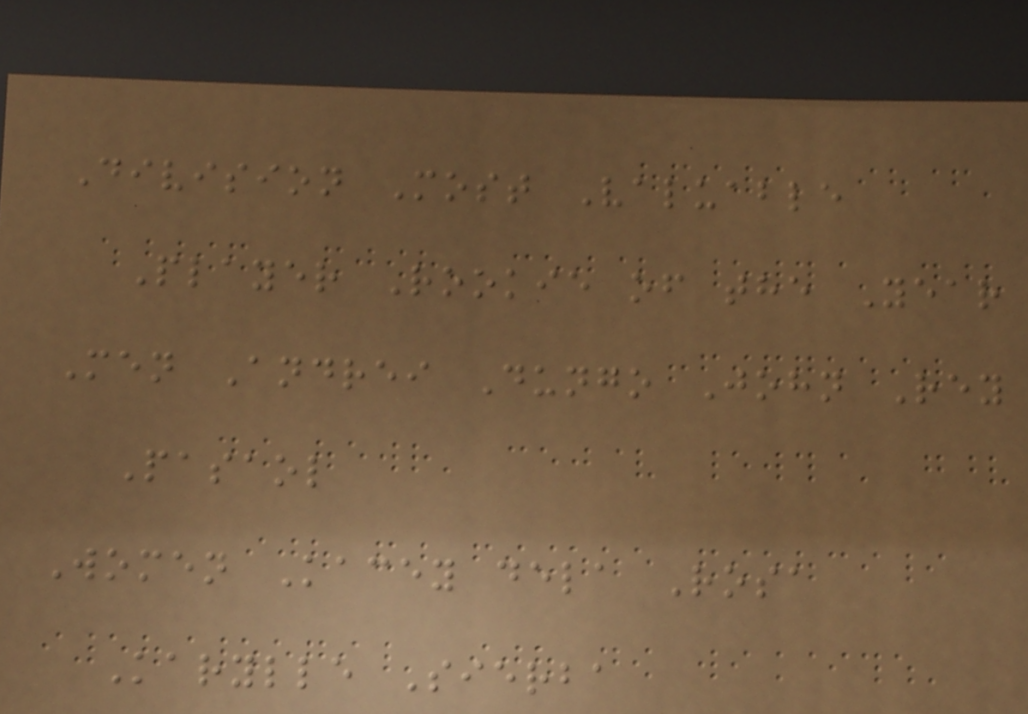Division Most Valuable
Player Rookie of the Year
Men Andrei Dungo John Rey
Pasaol
Women Kacey dela Rosa
Karylle Sierba
